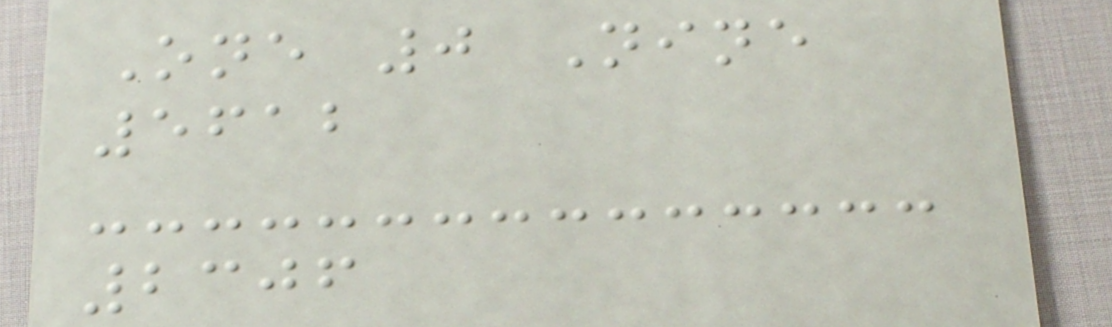One 0 Nine
5612
2306
